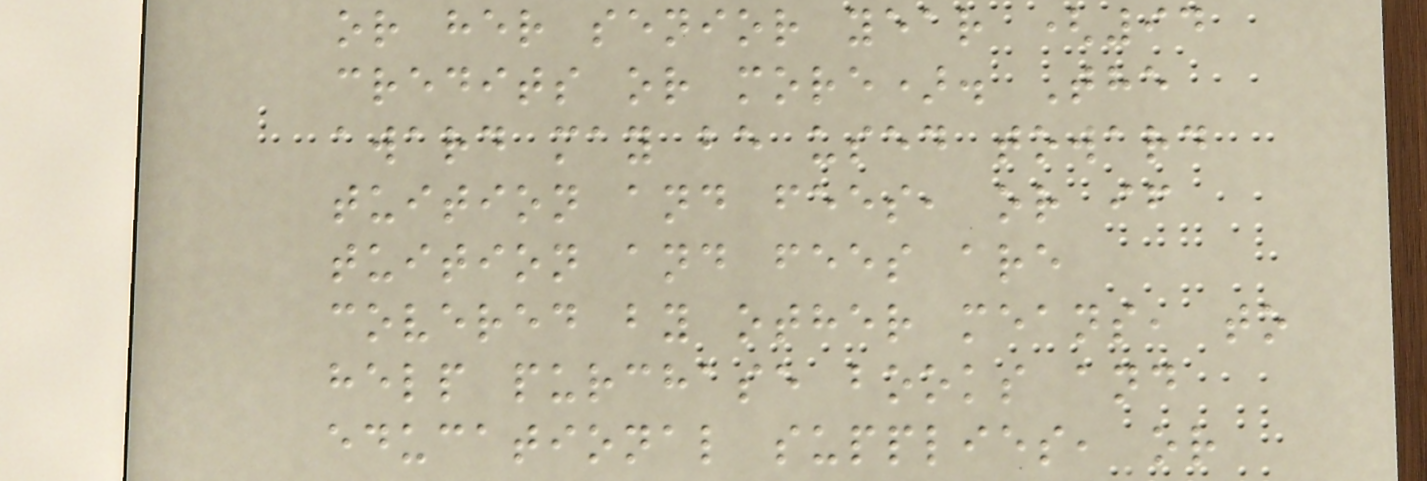or her senior year (94
credits or more). The
award may be used toward
tuition and fees, or if
tuition and fees are
covered by other means, to
help purchase books and
educational supplies, or
